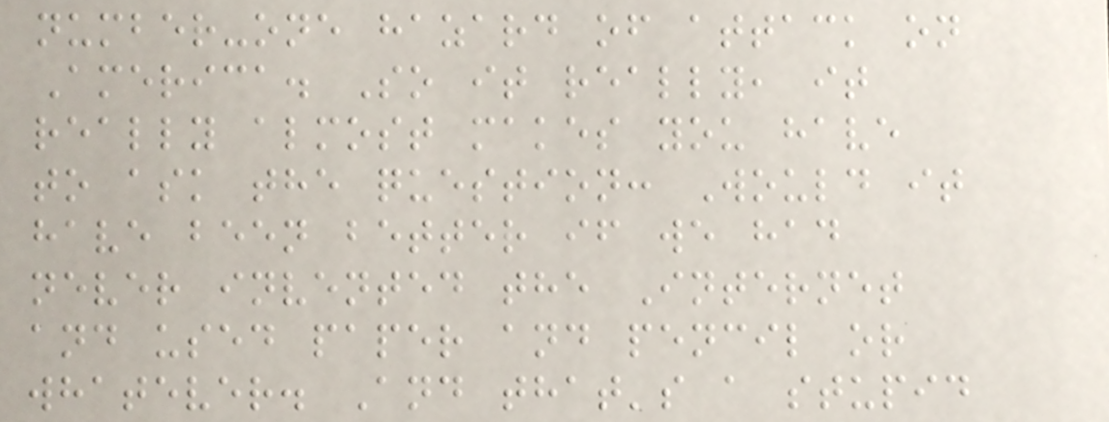number-one hazard of attack on
America. So it really, it
really almost makes you have
to ask the question: Would it
have been better if we had
never invented the Internet
and used paper and pencil or
whatever. And that's a stupid
